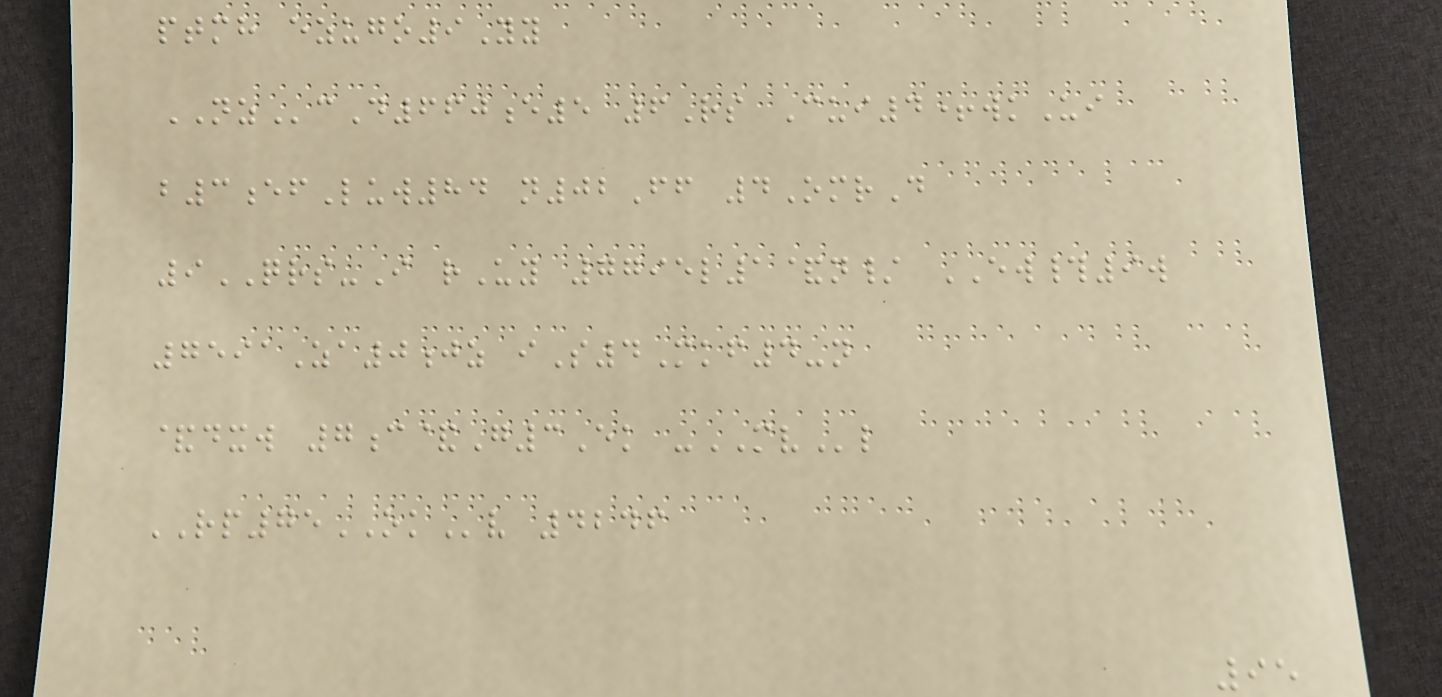ptmh ezugo9Yy
NZcD660e5 6Rs Cui4+wkUi
b3efLuw84 n02Ff 4OmrD
9QRS-I rUy 7795l1&n/ EW#9w
7591Za0jz iS4Mkf4-n
&dxw 7c&G3Ek -MVl
RP75OKv 4246
95
